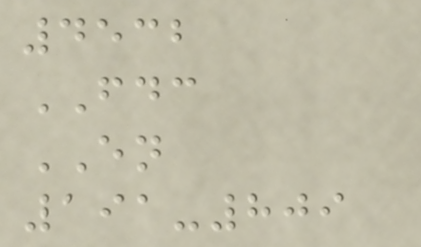4532
FDC
EN
191-809
